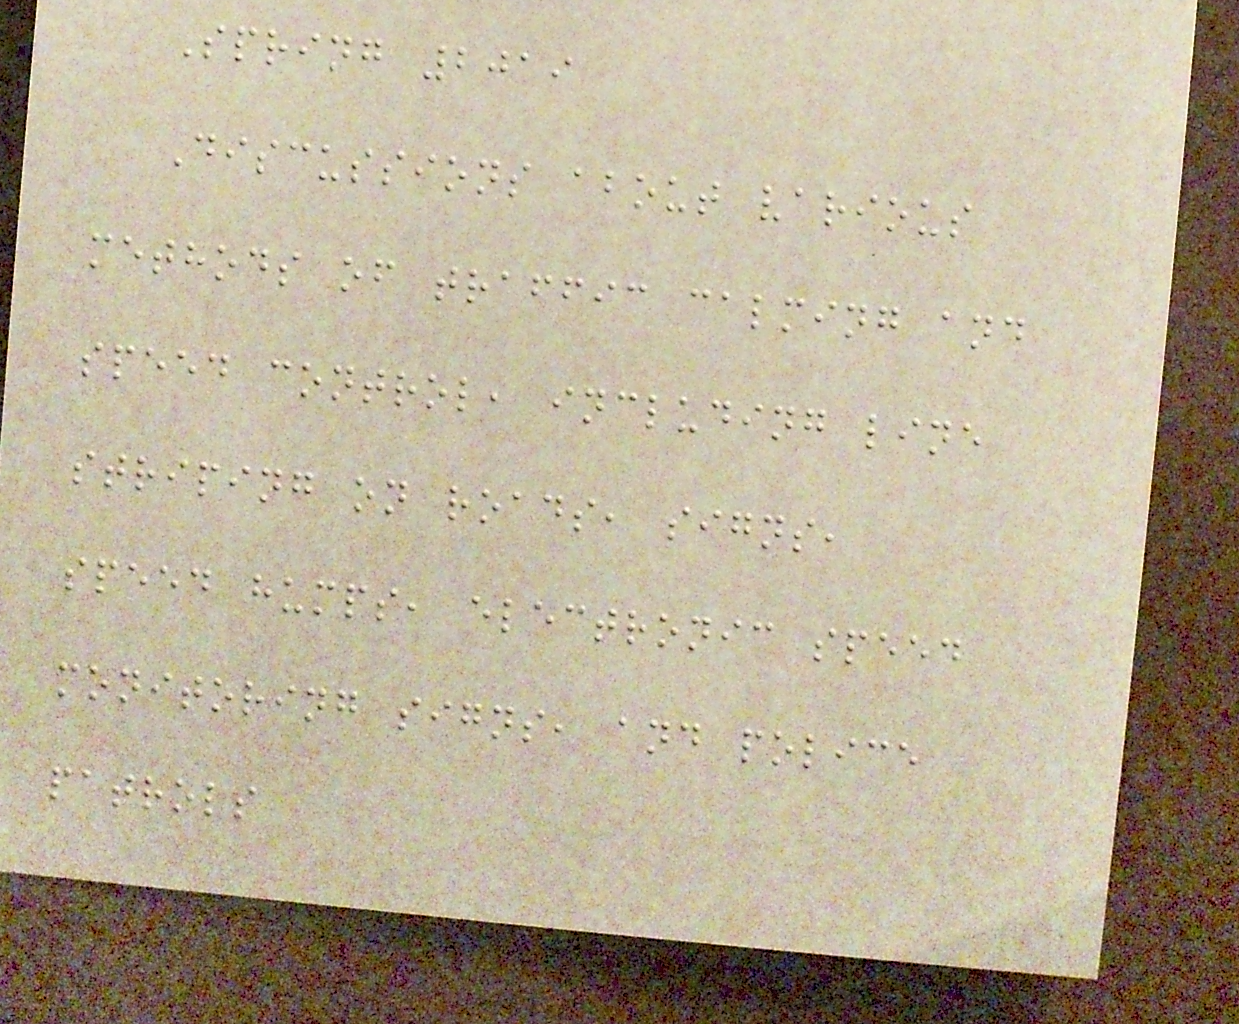Spring 2019
Discussions about various
methods of traffic calming and
speed control, including line
striping on roads, signs,
speed humps, electronic speed
monitoring signs, and police
patrols
